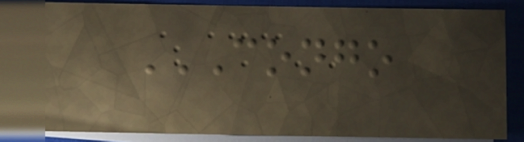CONGO
